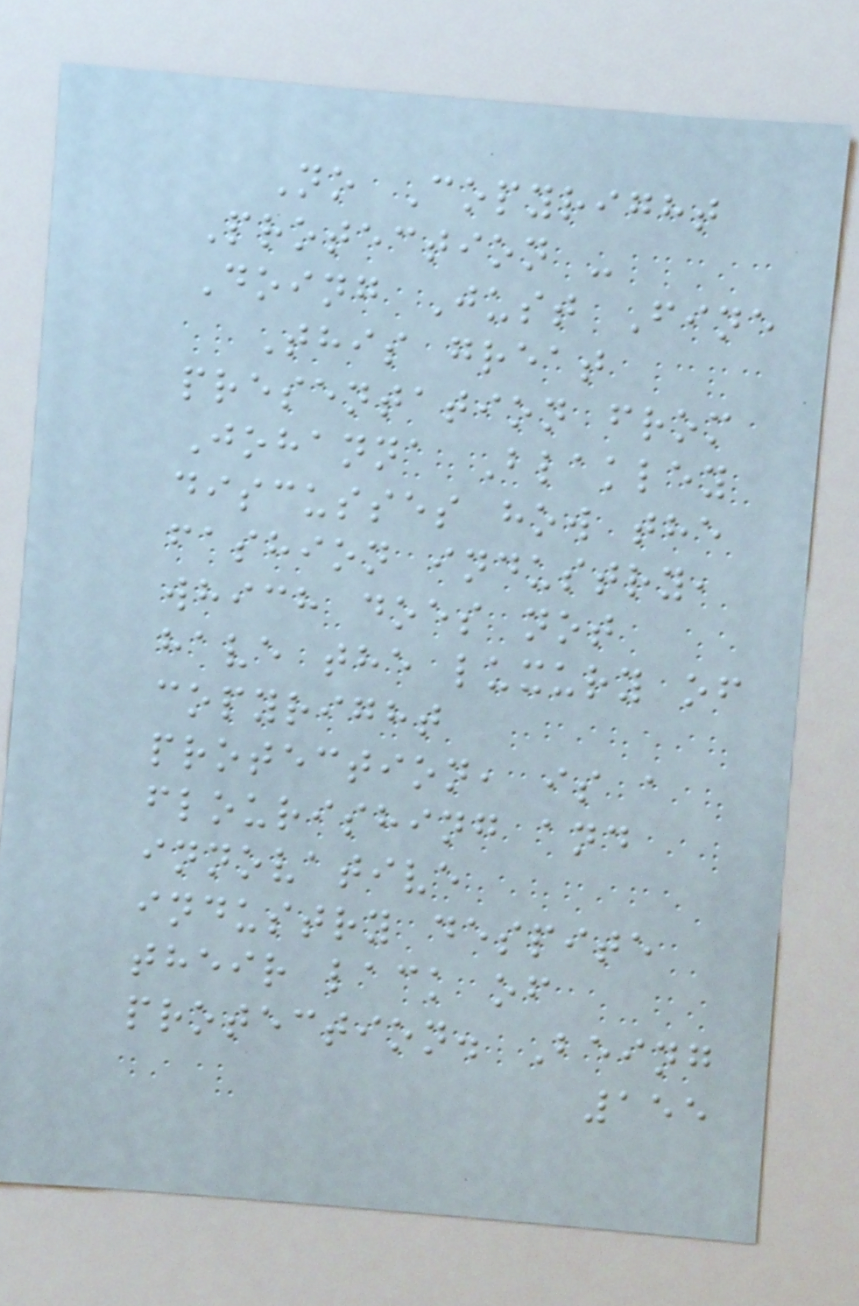No Copyright
Protection -
Doing Just Fine
This great
presentation from
Johanna Blakley
discusses how the
fashion industry,
which does not
have the luxury of
copyright
protection, is a
flourishing and
innovative
industry despite
their lack of
protection. Being
155
